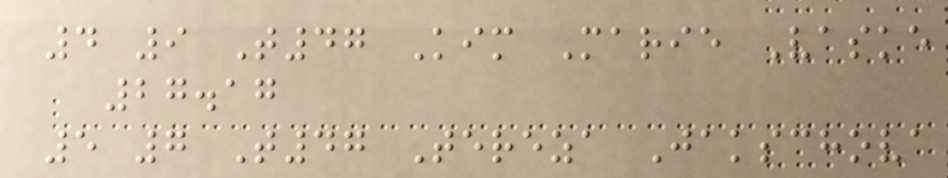4 9 T47 Kim Marie Vaske
27.17
5 7 T47 Tereza Jakschova
